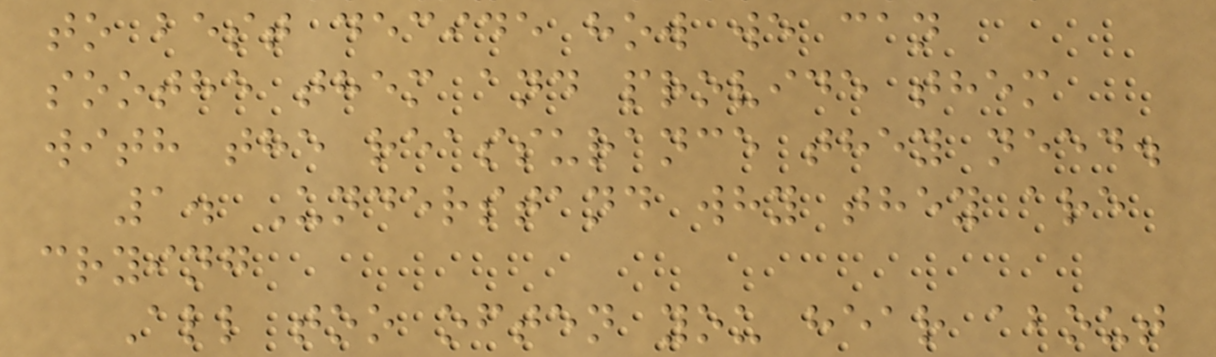to best decide how we can
soothe them and provide them
with the reassurance they need.
1. Understand why they are
crying
All too often you hear about
